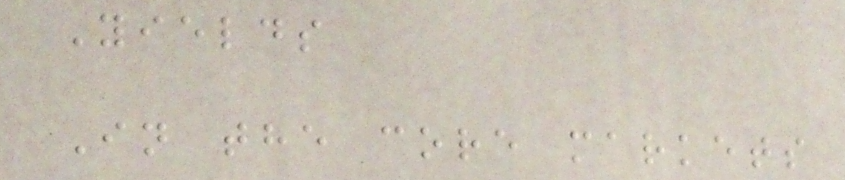Yields
In the core markets
